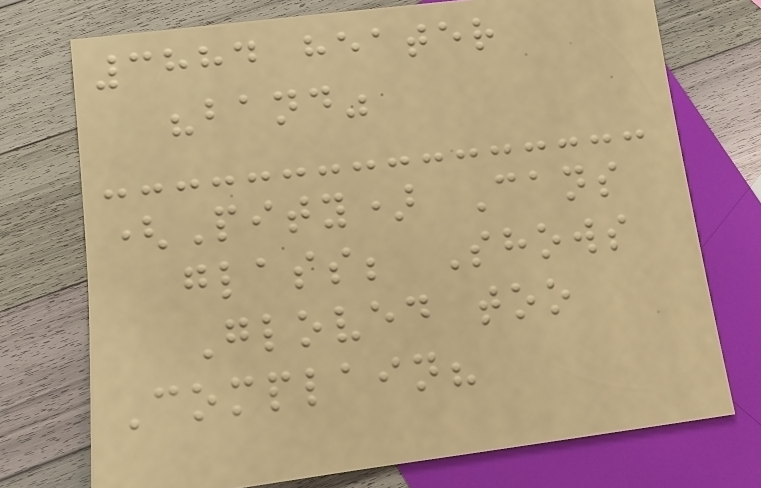3884 heater
"band"
(Pity) Cans
glass; Shows
Gloved too
Complain?
